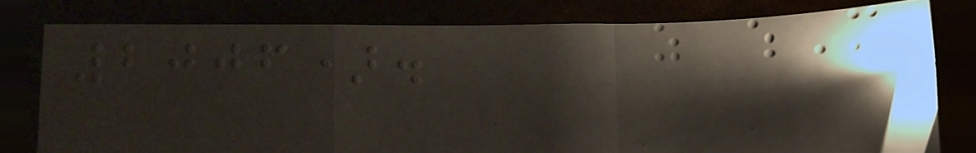2006).
